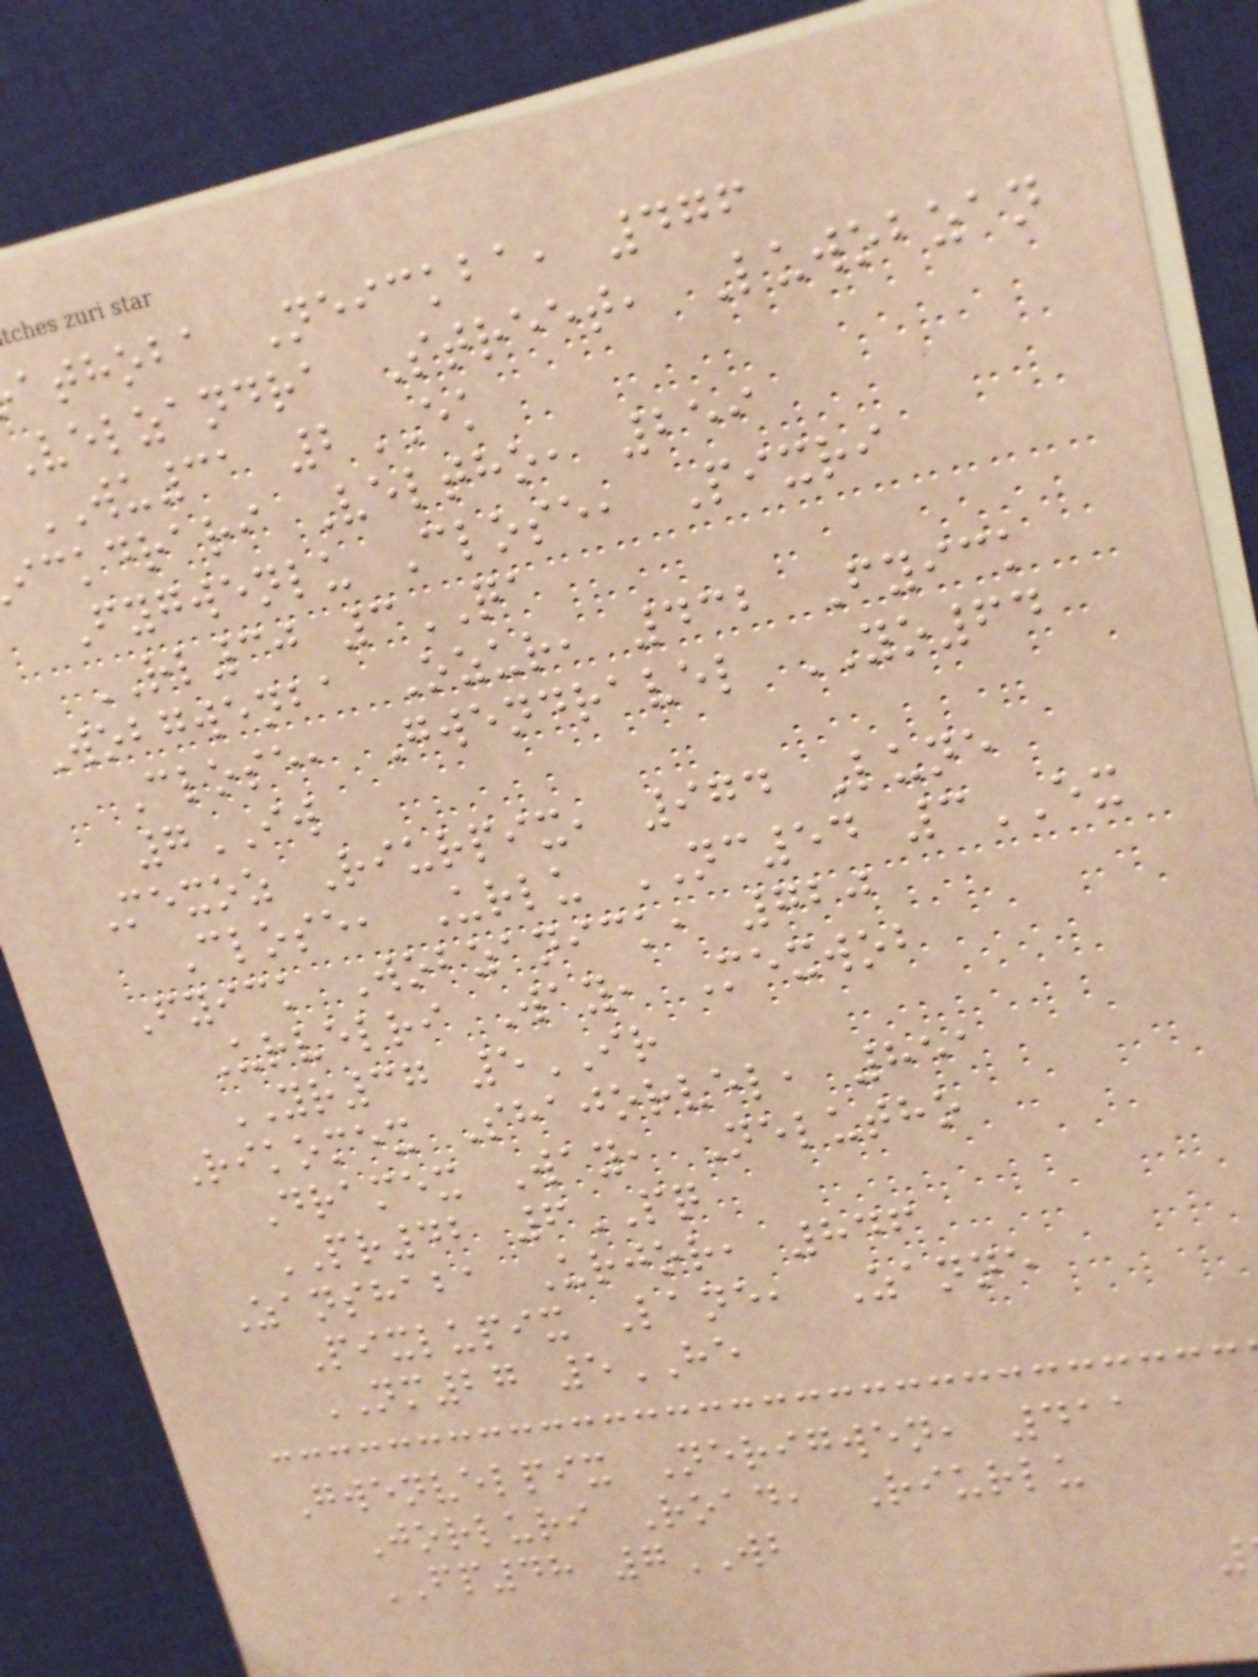athoba Neickba, 476
Velzandra Street, Luwobzan
WU31 2EK
ickdrari Veltho, 259
Fygwenlu Close, Pixri
RL30 3QA
Wobgwenba Ozur, 432 Fyick
Close, Gwendravel YO64
7IW
Mexoz Riurpix, 974 Lune
Close, Urlu NC54 3EX
Fyick Wobzanick, 720
Urvelri Way, Mexwob
YR37 5IR
Rikomex Shajorvel, 851
Dramex Way, Nelutho
PR42 6PQ
Zanshaba Urjor, 846
Pixlupix Lane, Zanne
NM27 5HE
Gwenvelpix Nerigwen, 411
Jorluri Road, Riurlu
FP48 7WB
